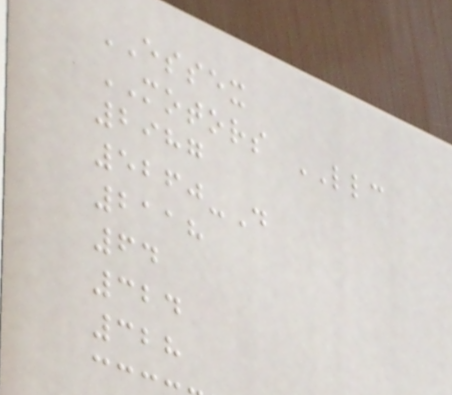ESSEX
MOTORS LLC
2987
5260-D
2118
64
324
328
